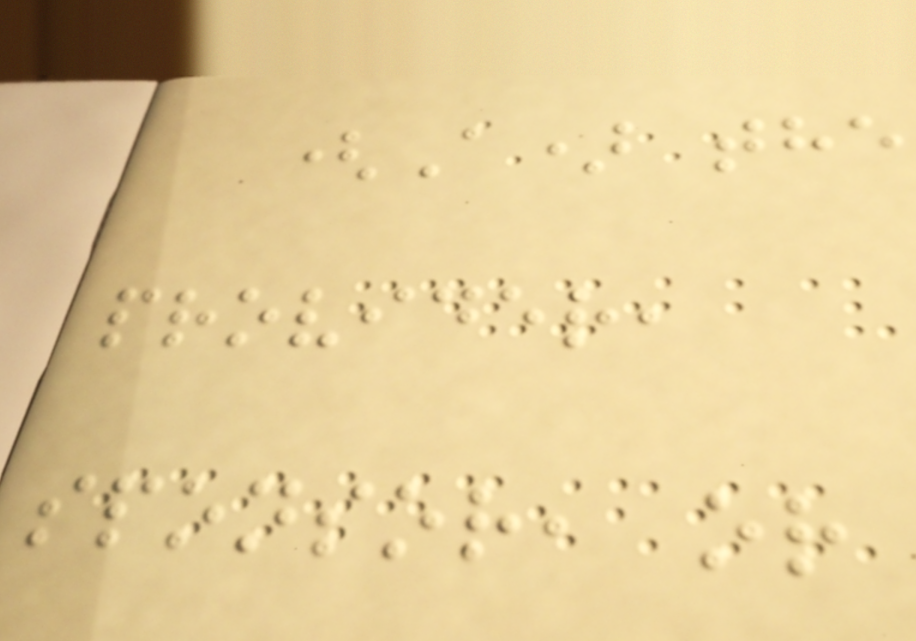(A) the
provider,
sponsor, or
